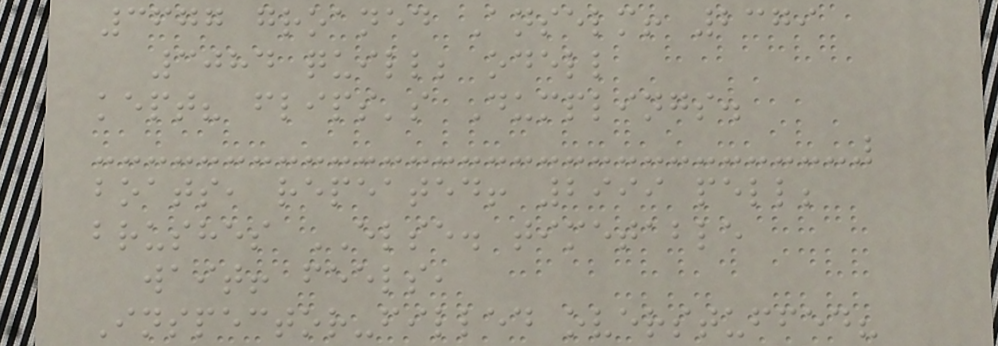3677 groaned Anselm! 2379
3084 quill; odell
kept? flips's Dumplings.
boats, repeated! 2999 pell;
brushes ELSE. timetable
wait! feels,
Inspector-filled overstuffed?
